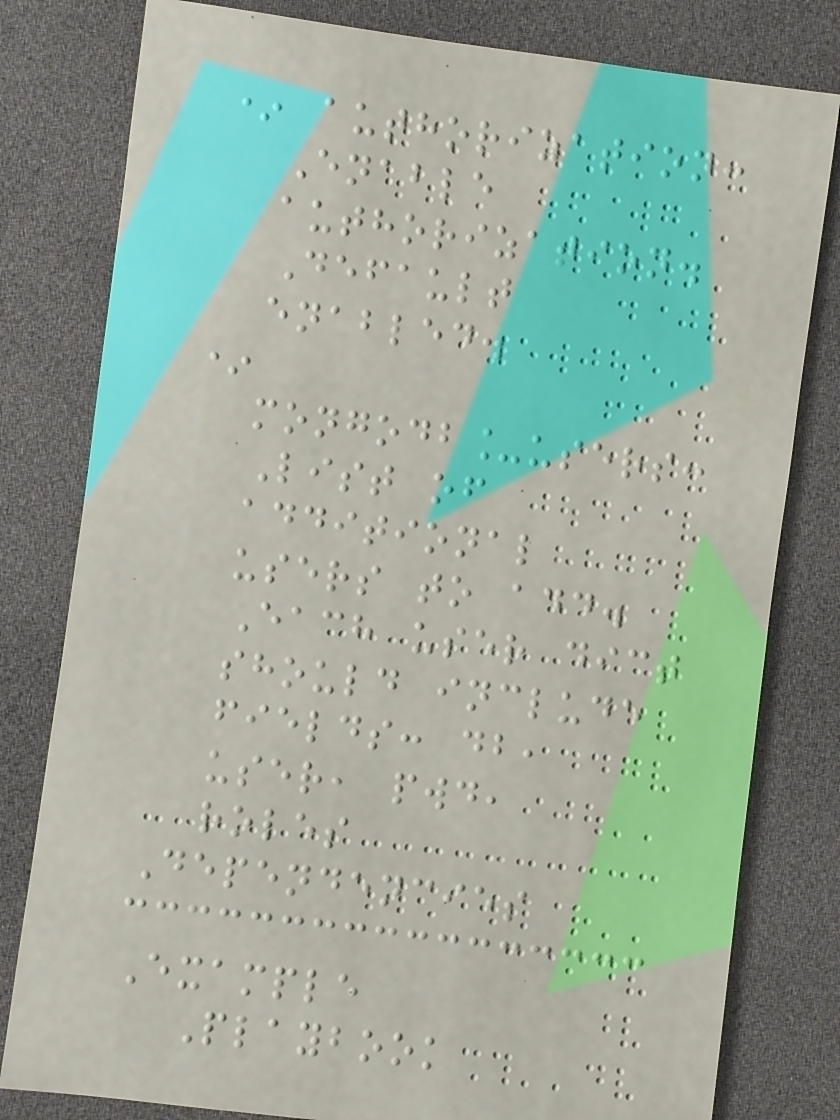* authorization:
Enable
authorization.
Default
enabled.
*
mongodb_users:
List of
additional
users to add.
Each user dict
should include
fields: db,
user, pwd,
roles
Dependencies
Example
Playbook
